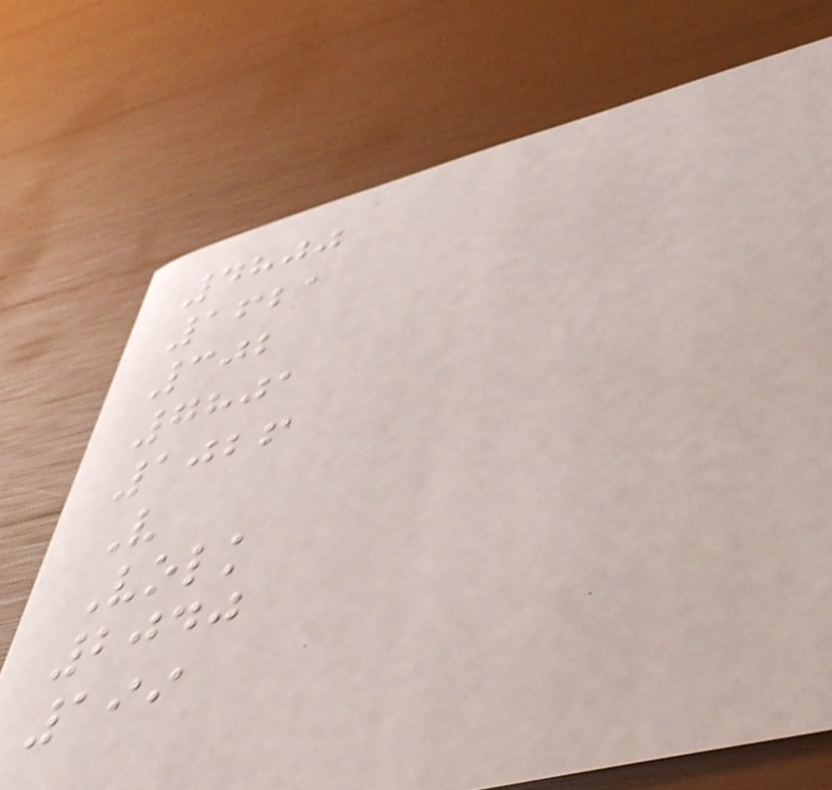4800
1621
302
7801
1026
V
Volk
2040
199
